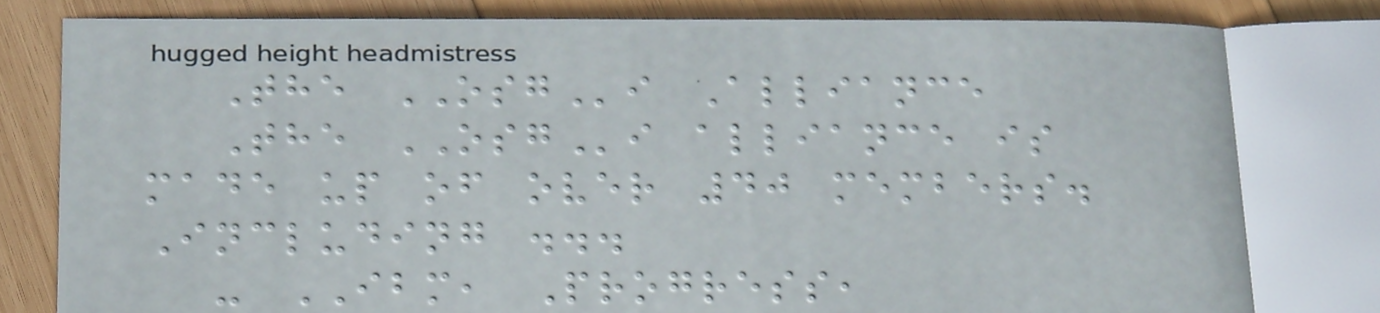The OSGi Alliance
The OSGi alliance is
made up of over 40 members.
Including ...
- IBM, Progress,
